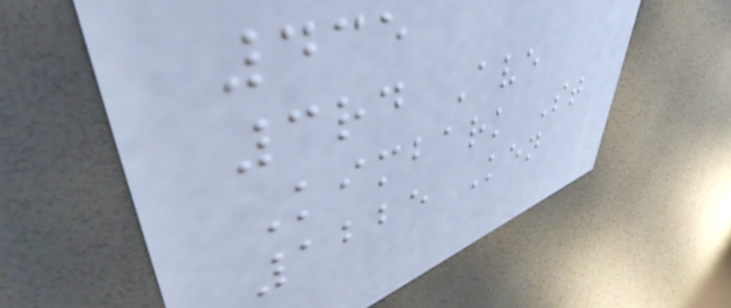435
3rd Ave
Kimbark St
1225 Ken
